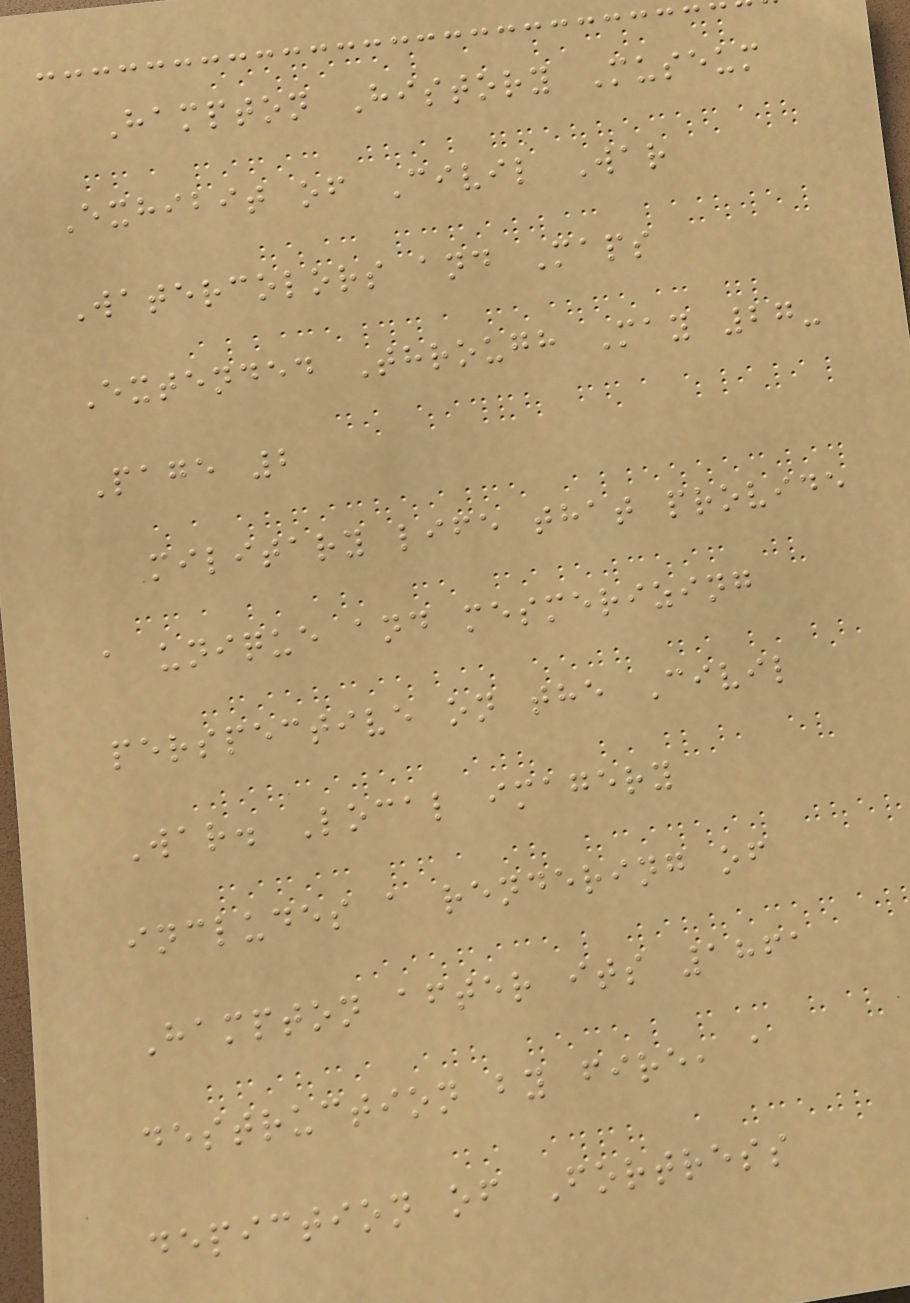Hampton History Museum
Exhibit of Civil War
Watercolors and Maps
Extended Through May 27-
Page 2
military life that provide
a unique and mesmerizing
perspective on the Civil
War. Local imagery
includes a rendering of
Hampton after its 1861
destruction by fire, a
depiction of Fortress
